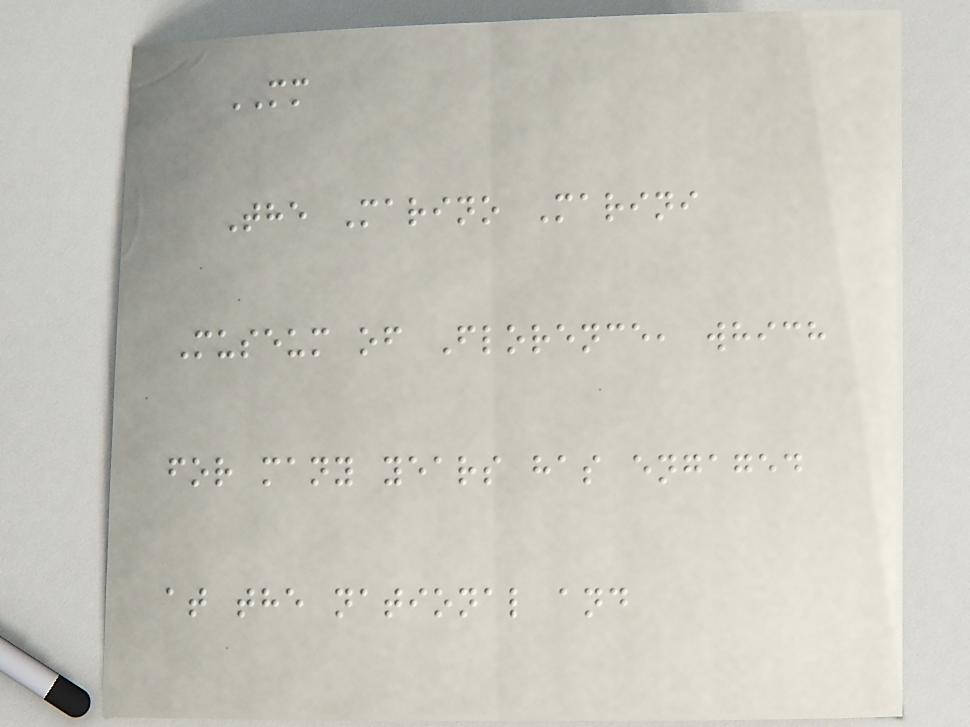MM
The Marino Marini
Museum of Florence, which
for many years has engaged
at the national and
